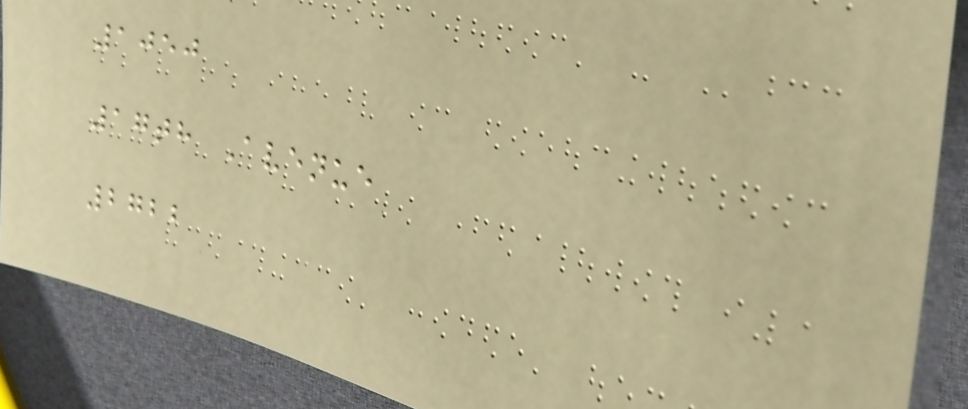1050
17th Avenue
2722
